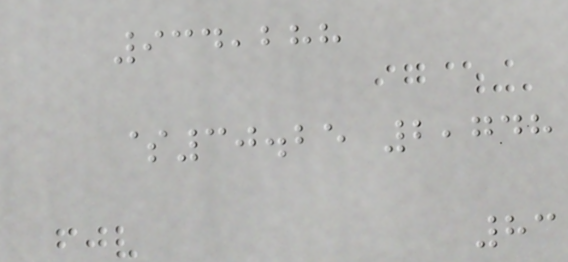934,288
$30.25 2,748
83
